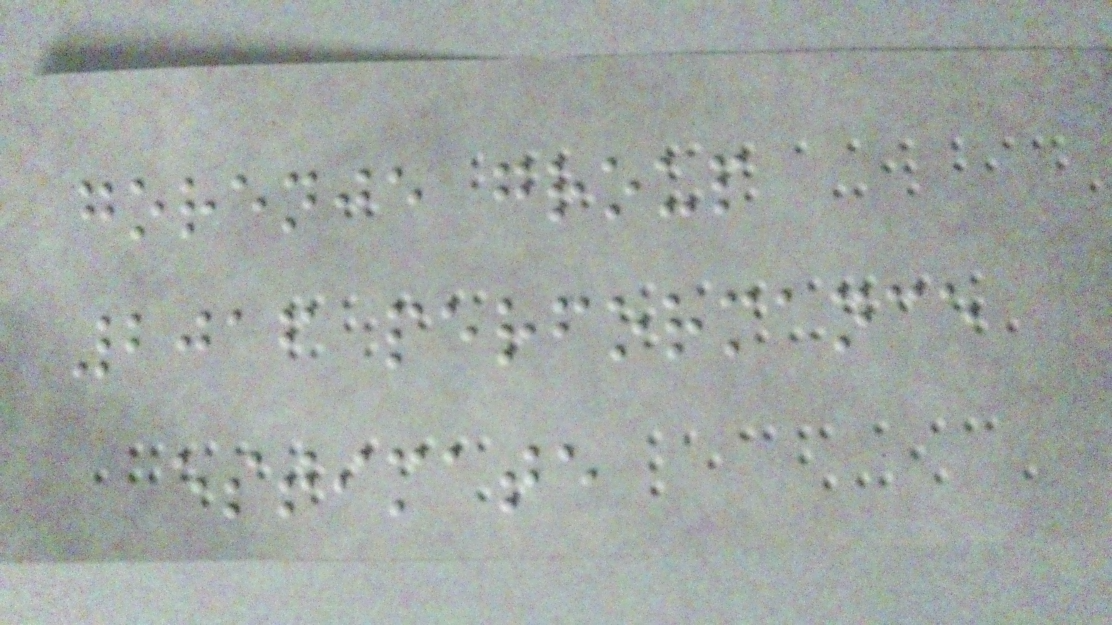gorenje group
2016 performance
estimate
